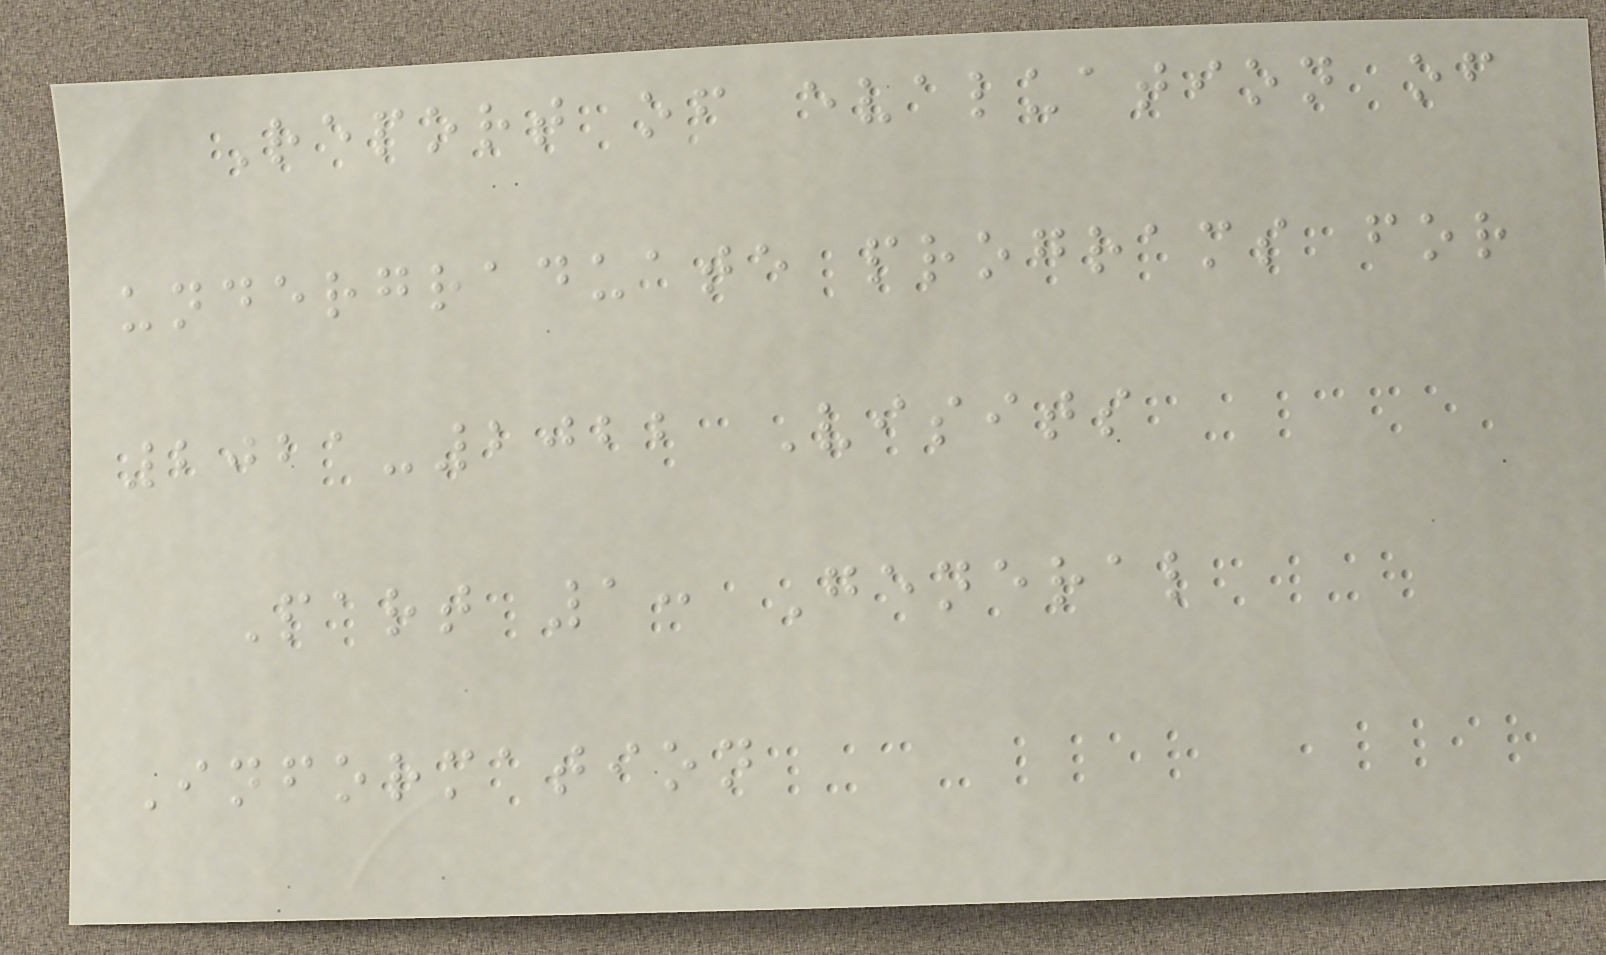Report of evaluation of
undergraduate programs for
2021-2022 Visits
Part 1: General
Information
